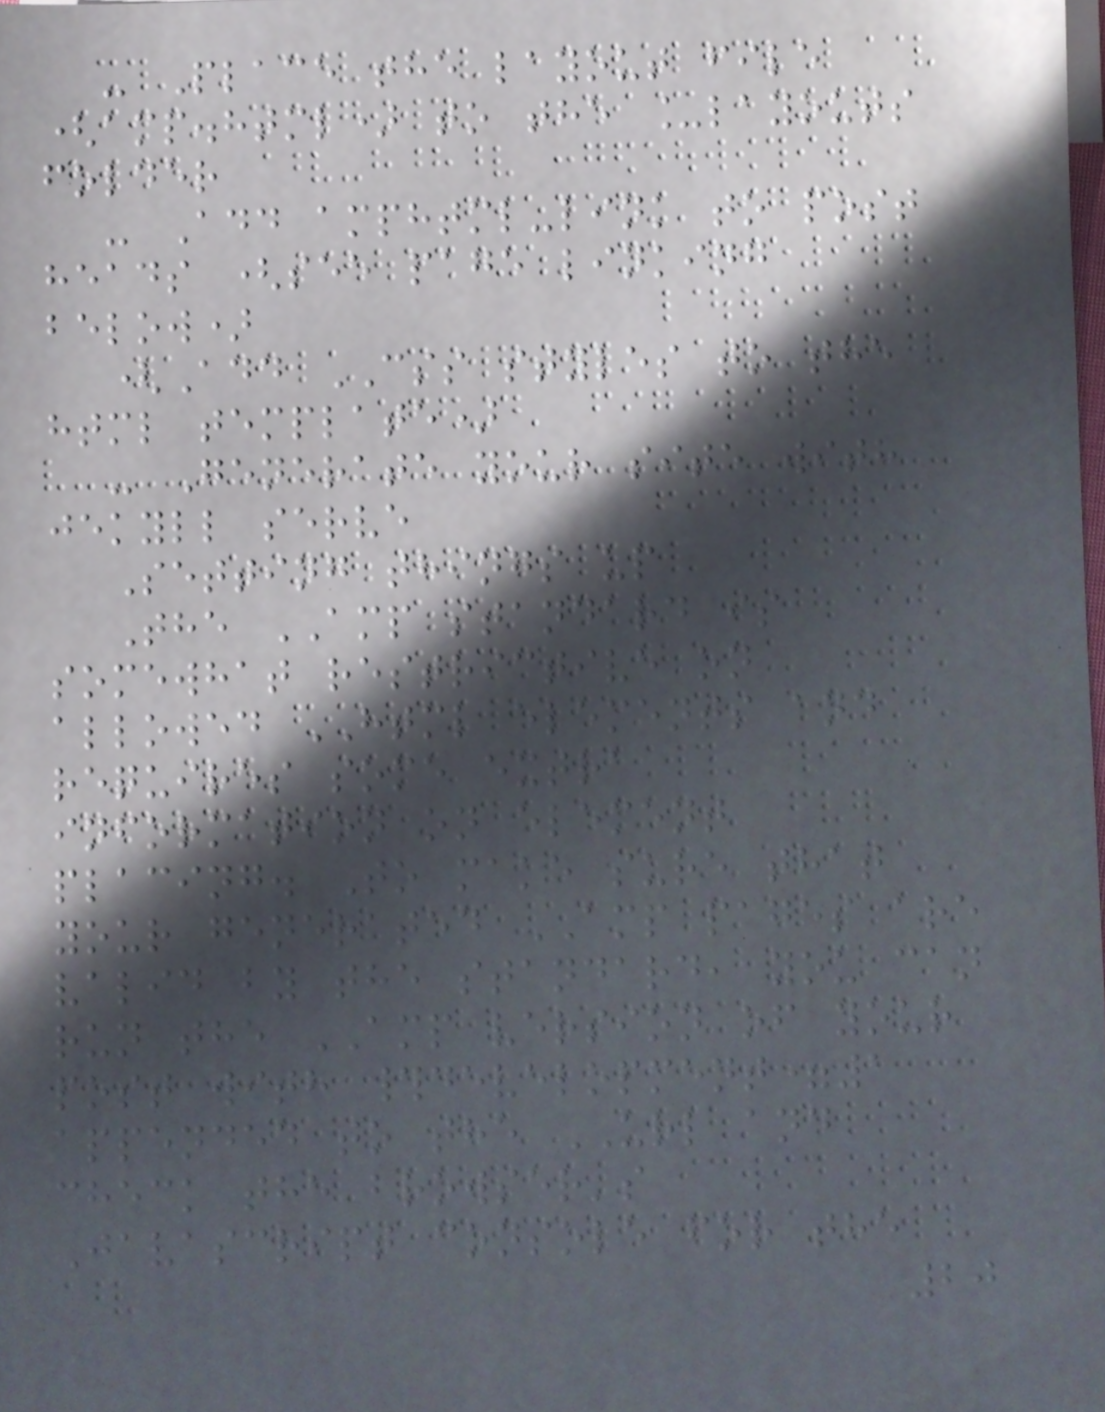- Place the layout file
(amp.html) to the _layouts
folder
- Add amphtml-link to post
heads (see page linking
below)
(Add CSS styles to the
html template)
- Generate your site with
jekyll serve
Setting things up
The AMP standard is
somewhat restrictive on
allowed HTML elements and
requires some extra
information on element
placing. To make sure that
your generated AMP pages are
valid by the standard, you can
run the AMP version of your
post with #development=1
appended to the URL and
check the browser's
Javascript console for the
20
